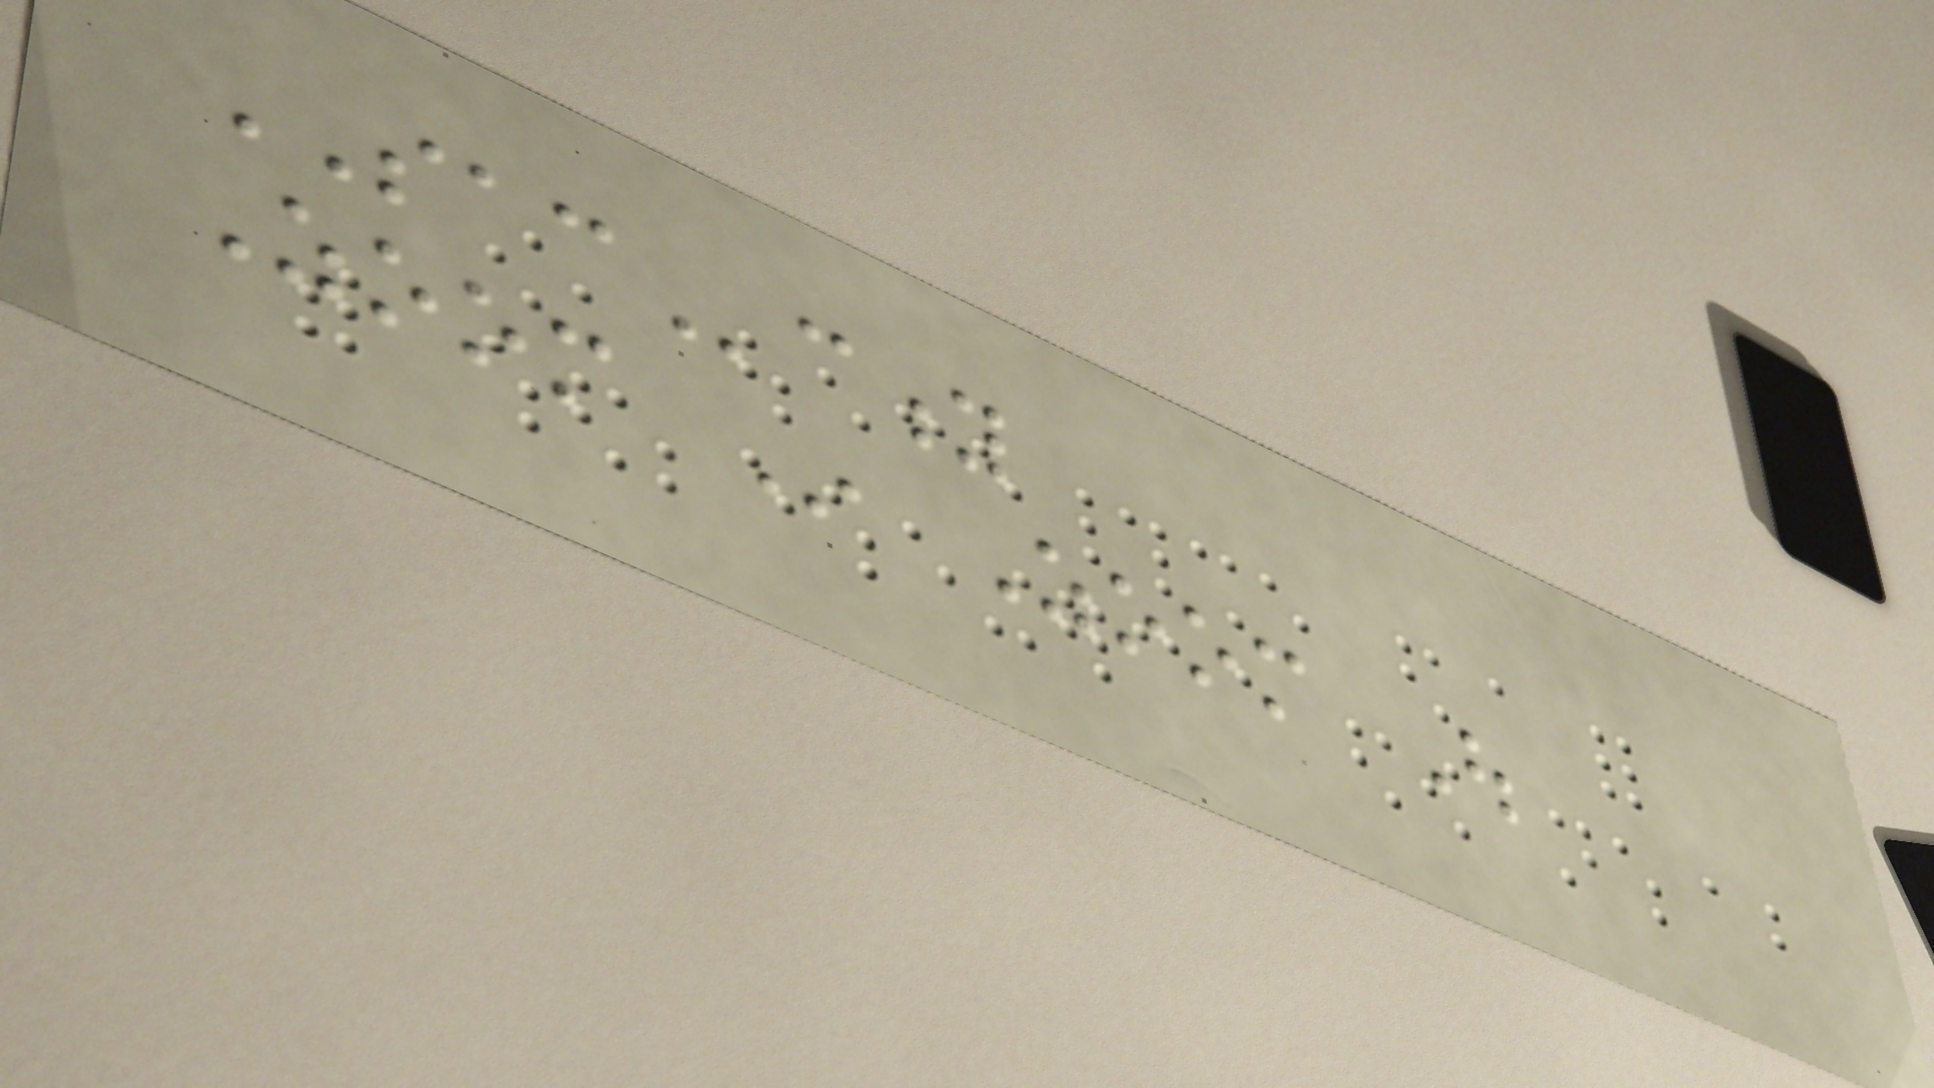SACcity
Zoom In Zoom Out
